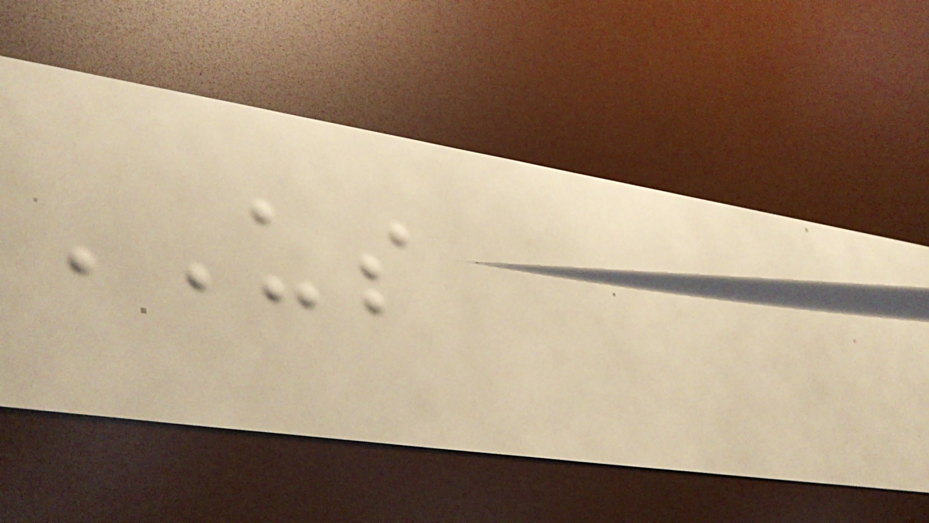US
